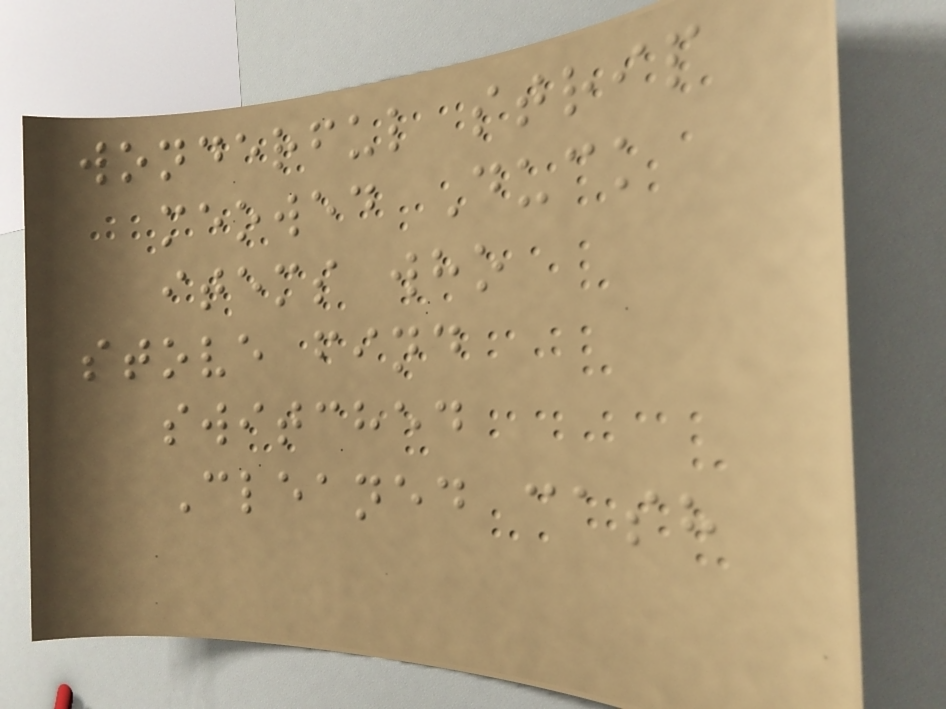wonderful strip
meowed Duck
items who
stove find
switched
Cleaned cash
